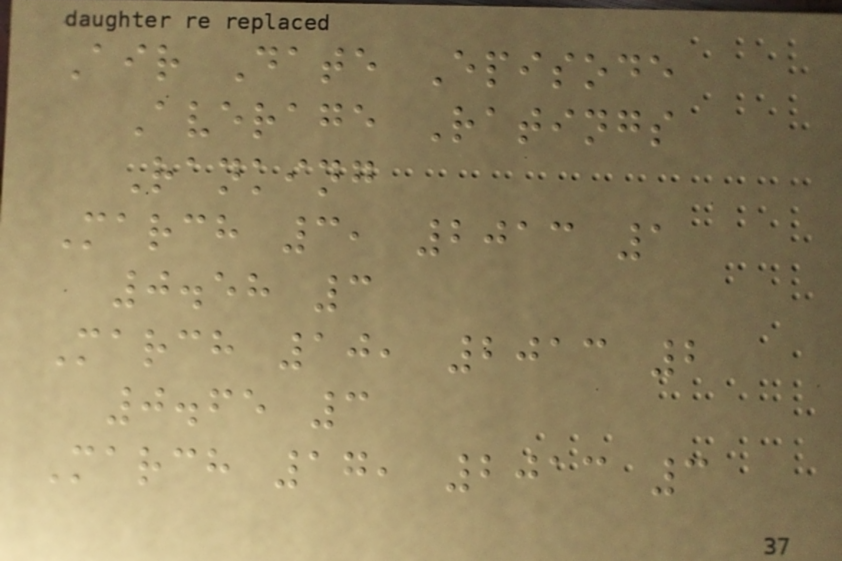Air Date Episode
Average Ratings
Ranking
March 3, 2013 1
0.58 3
March 10, 2013 2
0.65 3
March 17, 2013 3
